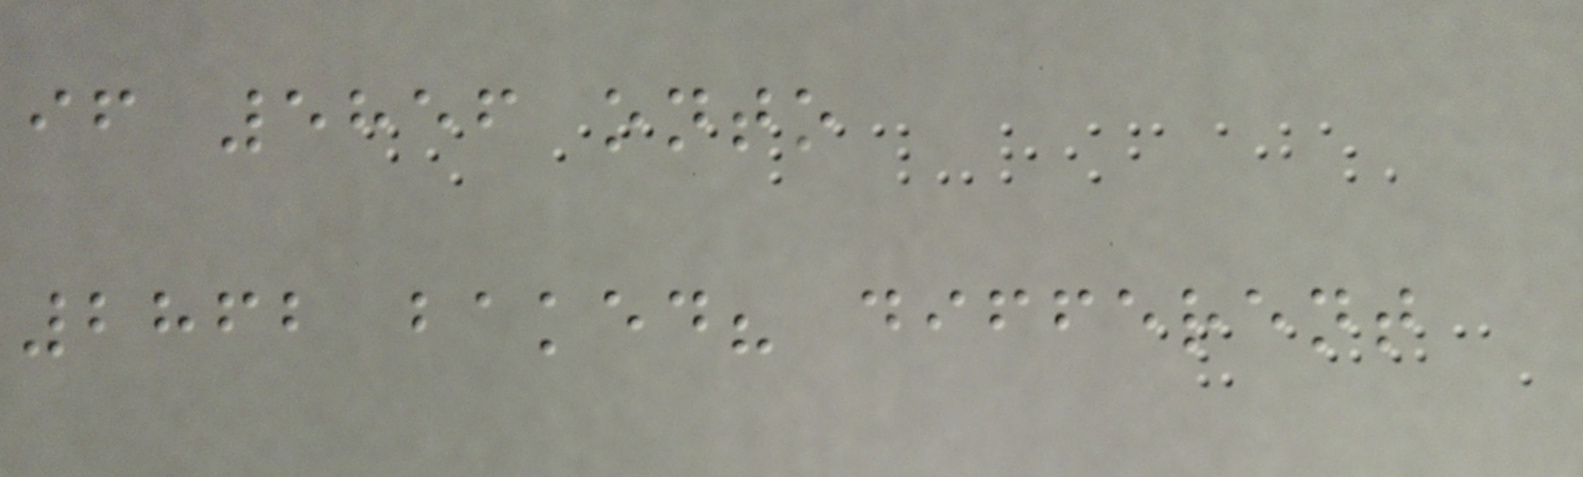if 5856 onto
2862 baked? different
